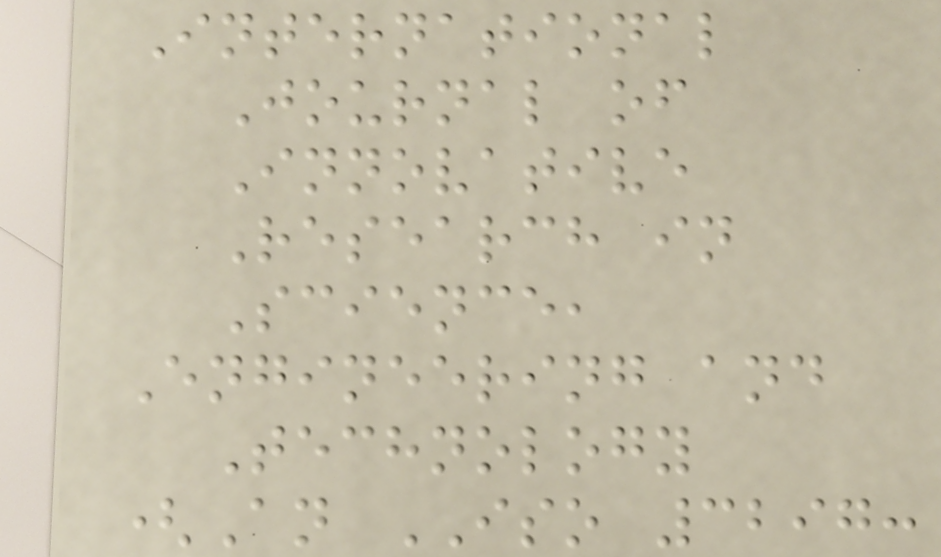International
Journal of
Innovative
Research in
Science,
Engineering and
Technology
(An ISO 3297:
